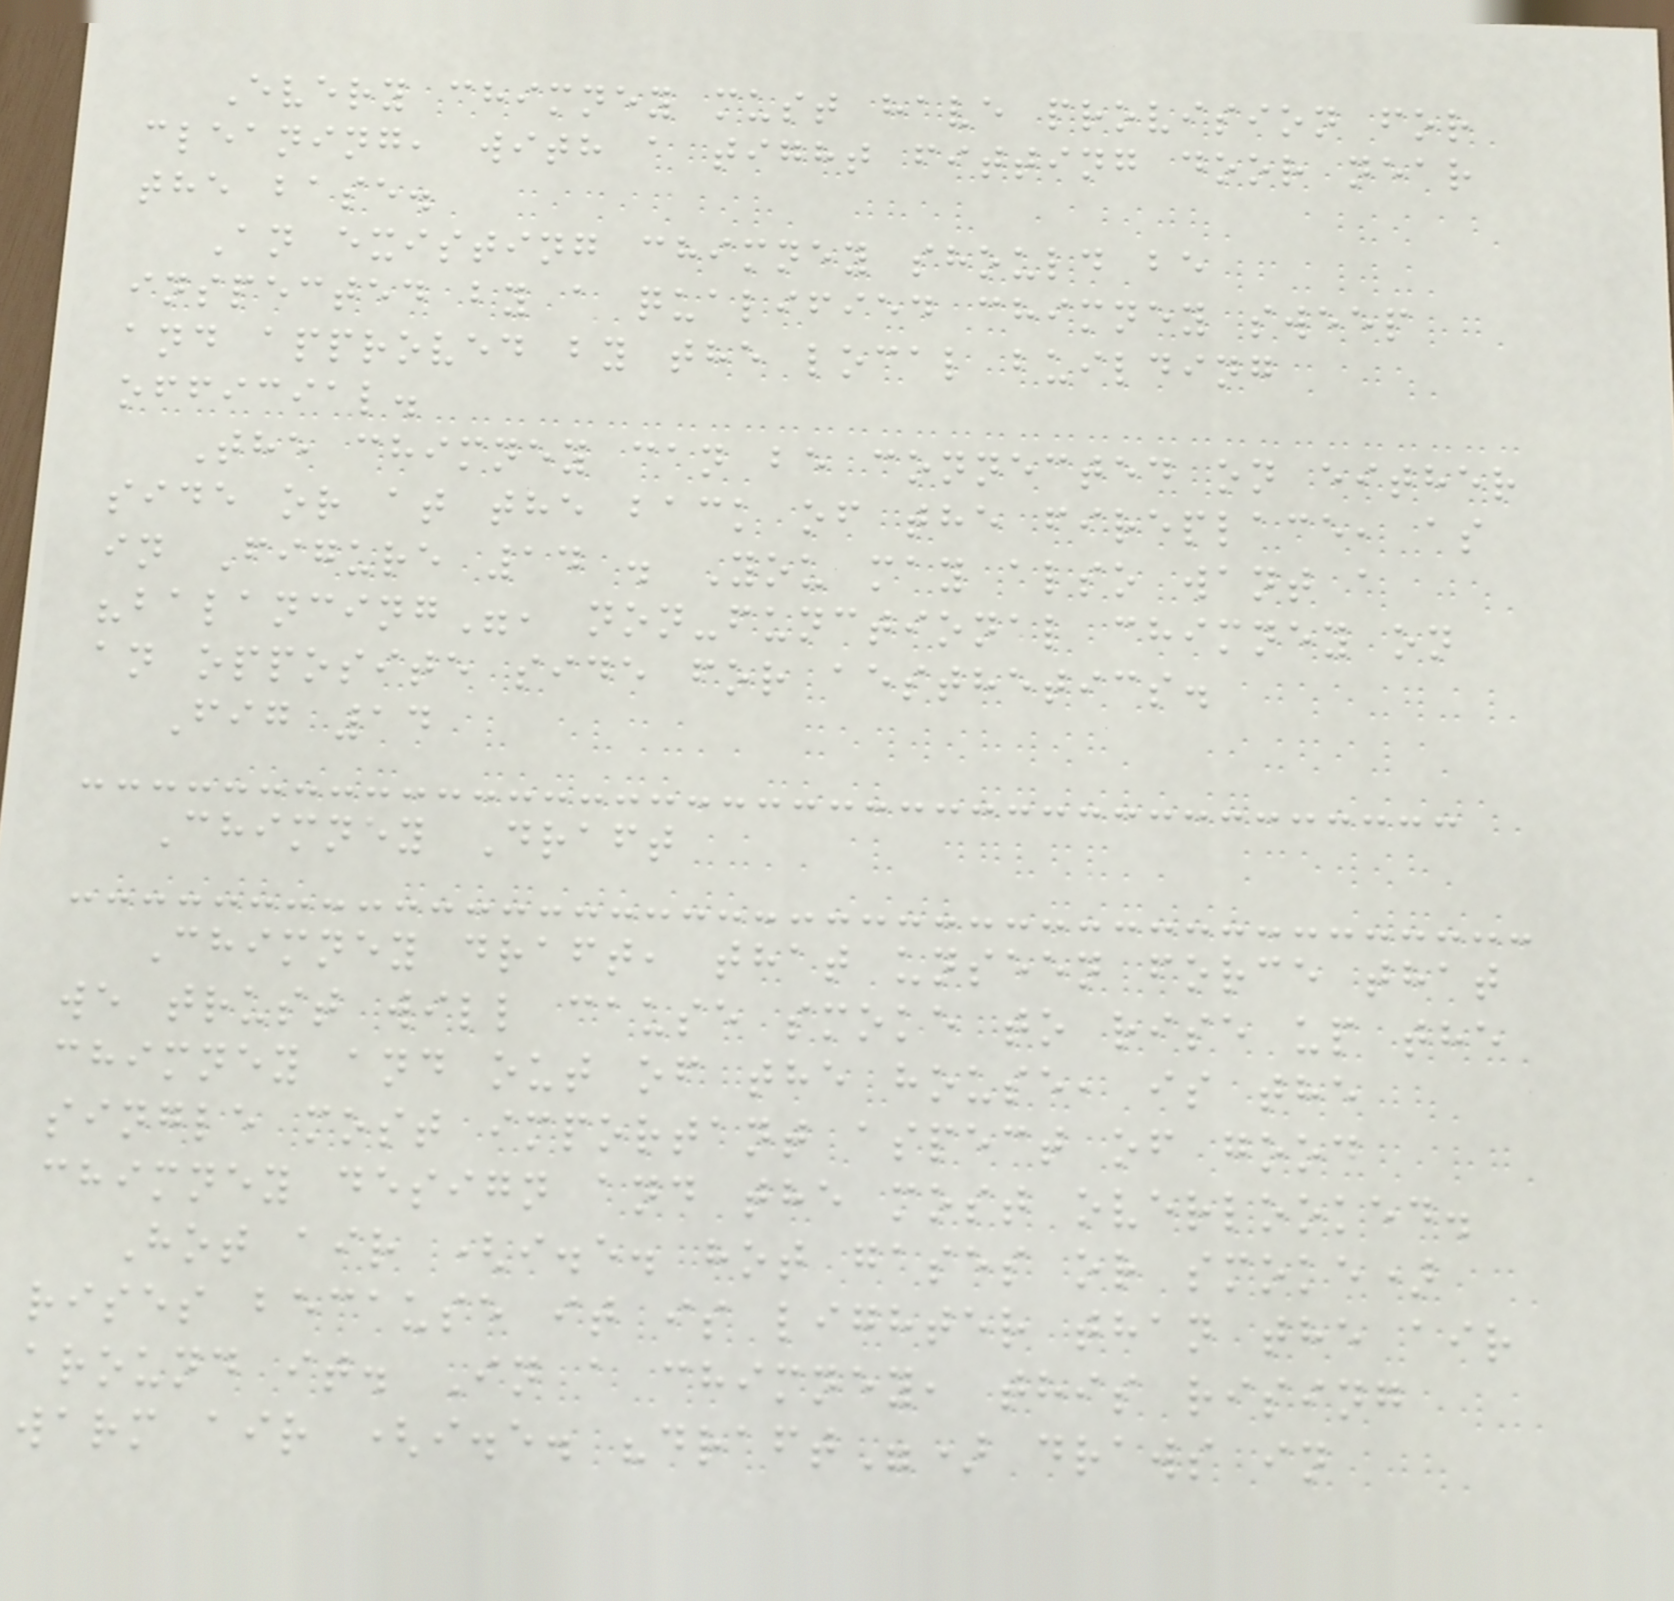Every chimney must have provision for
cleaning, with a tight fitting door near
the base.
An existing chimney should be
inspected by a qualified chimney sweep
and approved by the local building
official.
The chimney can be connected on either
side or at the back of the fireplace, as
in Figure 14 . You may also want a
"balancing", non-functional chimney on
an opposite side for aesthetics.
Fig 14
Chimney Draft
Chimney draft, that unseen force that
we trust will cause smoke to rise up the
chimney and out of the house, is the
single most important aspect of good
chimney design and the most overlooked.
Hot air (i.e. hot gases or smoke)
rises because it is lighter than the air
around it. In a chimney, this rising
warm air (i.e. "draft") draws in
